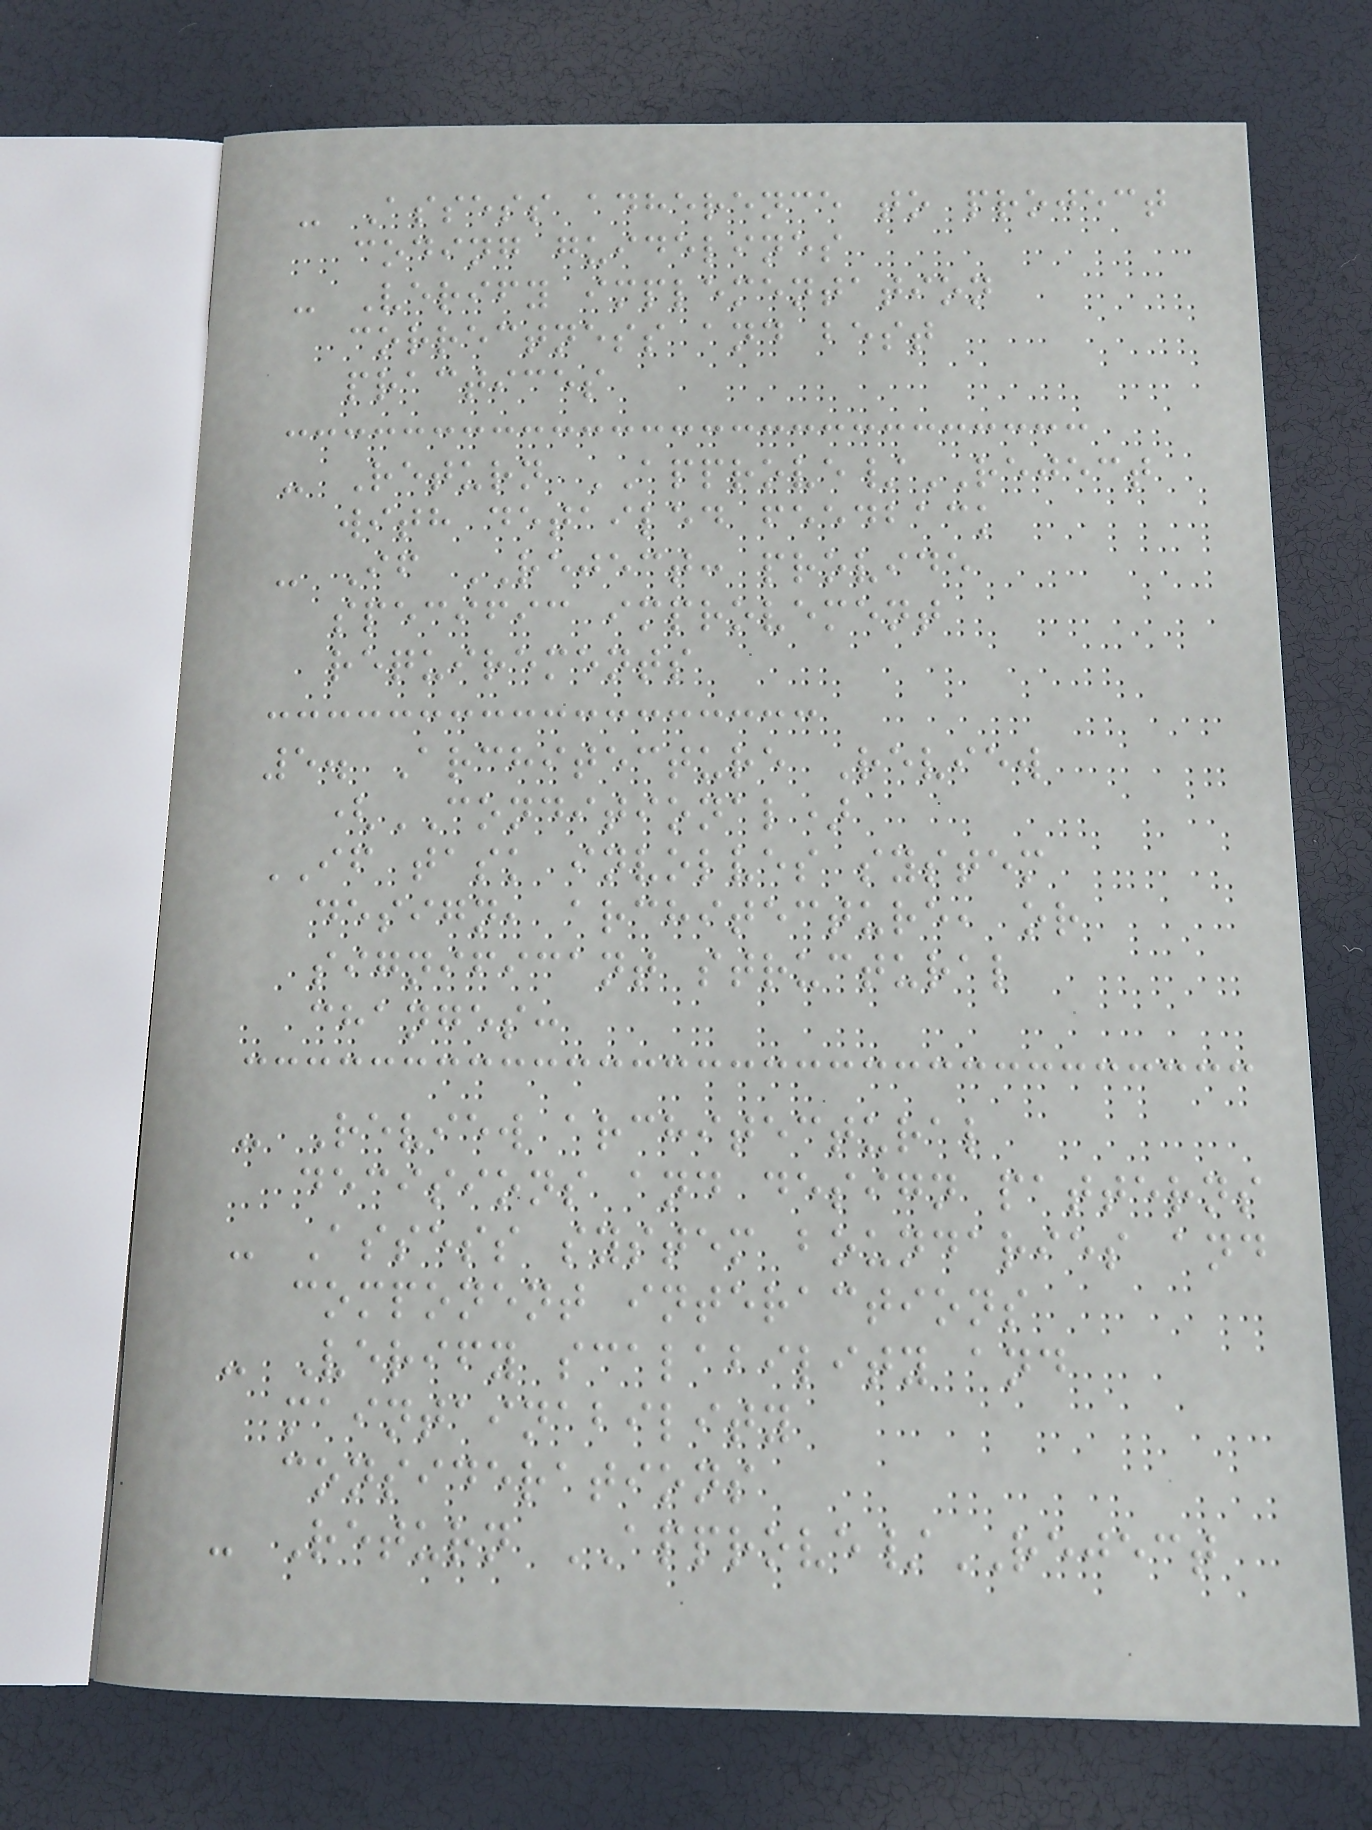- Assess adherence to project
coding guidelines
- Verify implementation
correctness and best
practices
- Return APPROVE/REJECT
with detailed feedback
- If REJECT: provide
specific improvement
requirements
5. Architecture Review
(CONDITIONAL)
IF task involves system
design, architecture, or
significant structural
changes:
- Review architectural
decisions and design patterns
- Assess system boundaries and
component interactions
- Verify scalability and
maintainability
considerations
- Return APPROVE/REJECT
